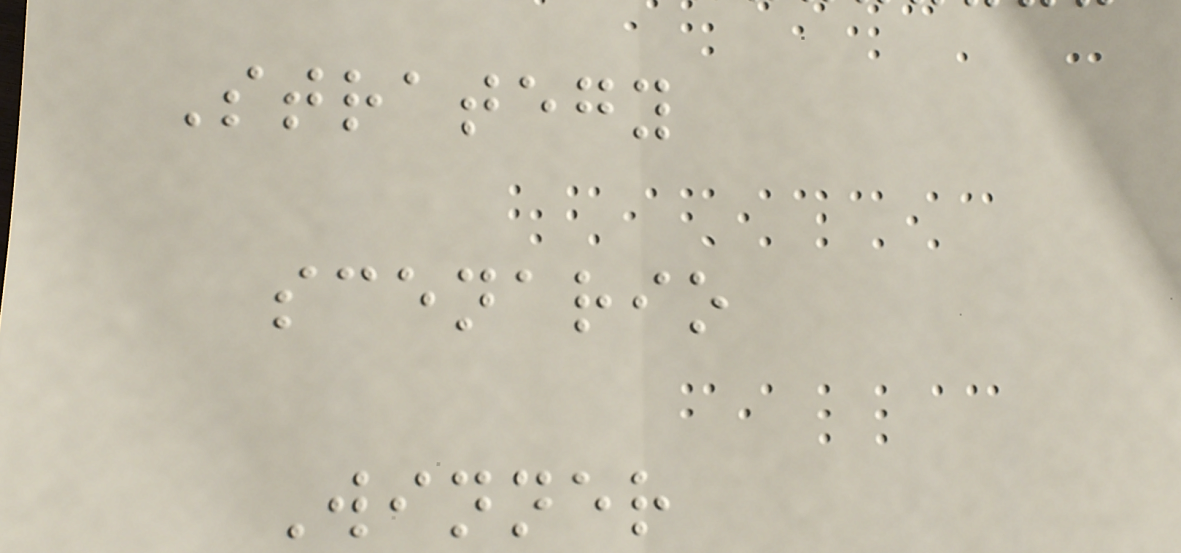Strategy
scenario
Winner
